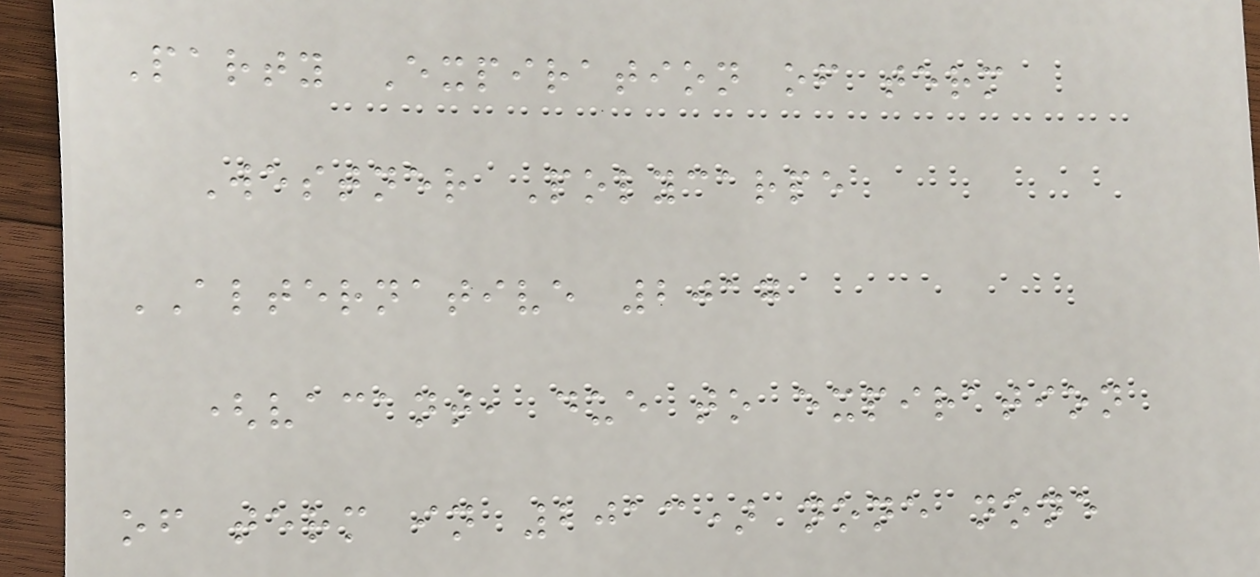Party Expiration of term
Westner Polycarpe
ALTERNATIVE 2017
(vacant, due to expiration
of term in 2013) none none
